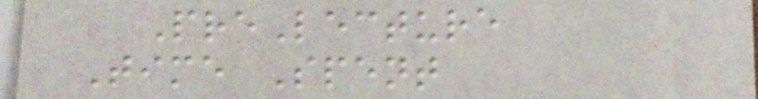PreLecture
Time Spent
